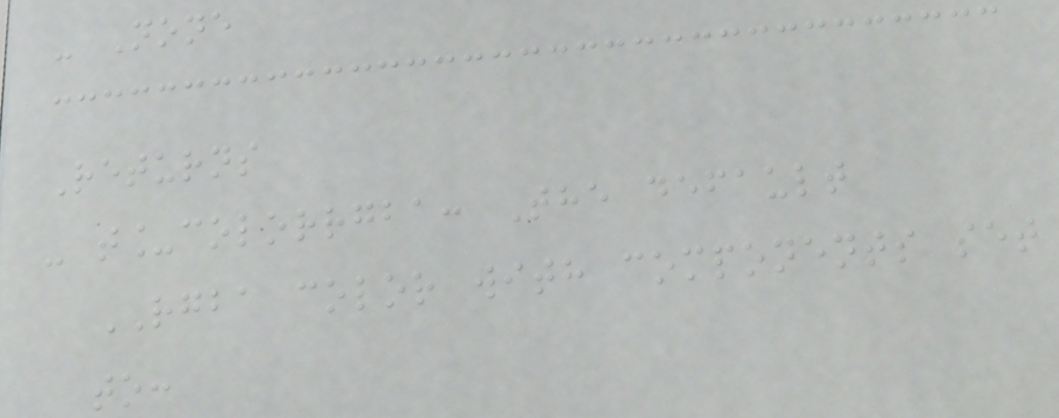- None
Returns
- t_colorrgba: The default
RGBA color with components set
to:
